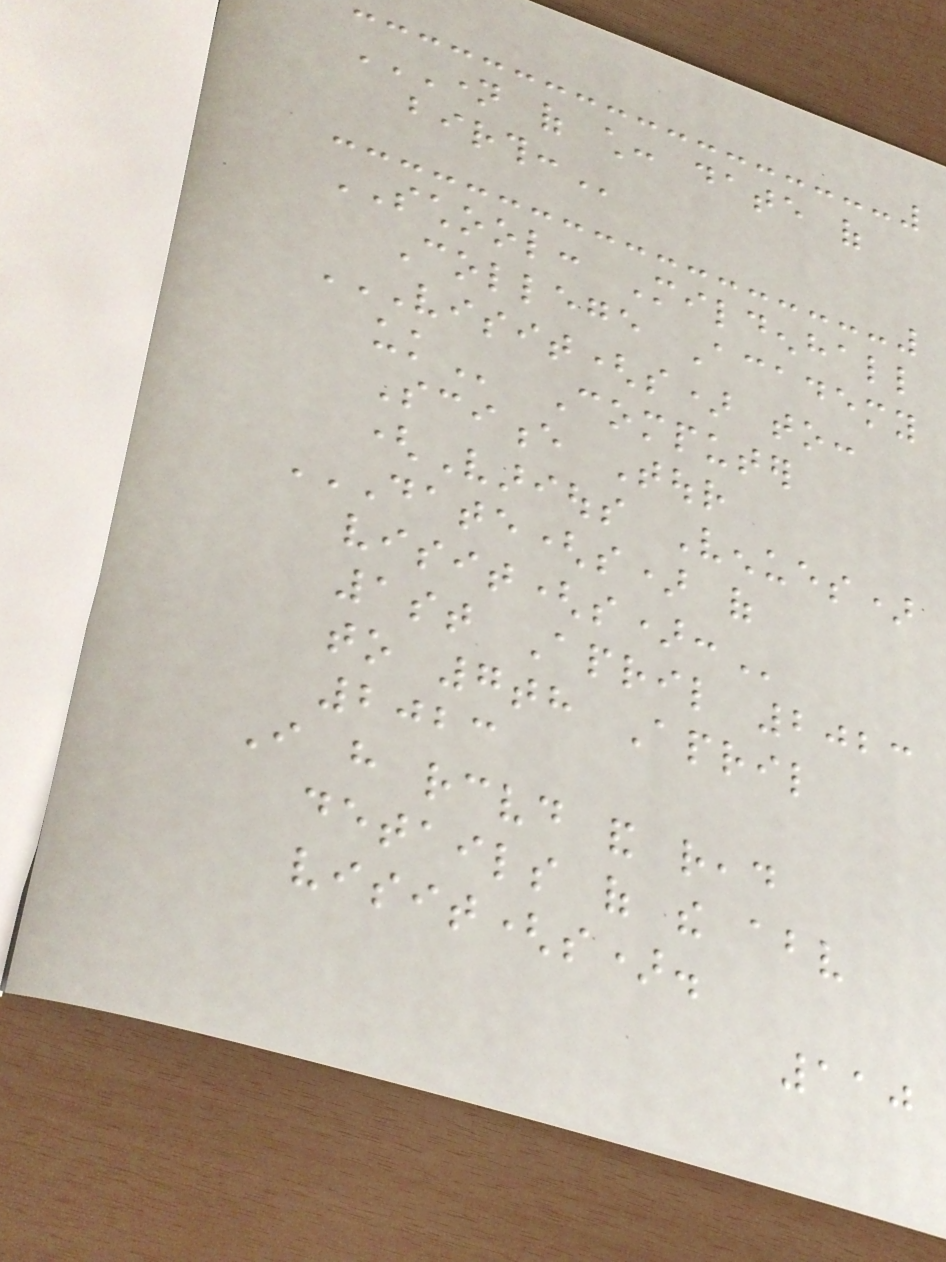NAME OF CHILD: DATE OF
BIRTH:
SCHOOL: Mildenhall
College Academy
VISIT(S) TO:
UK Computer
Science Tour
(Various Venues)
DATE(S) OF
VISIT(S):
1st April 2023
to 7th April
2023
I have received and read
details of the above
visit(s).
110
